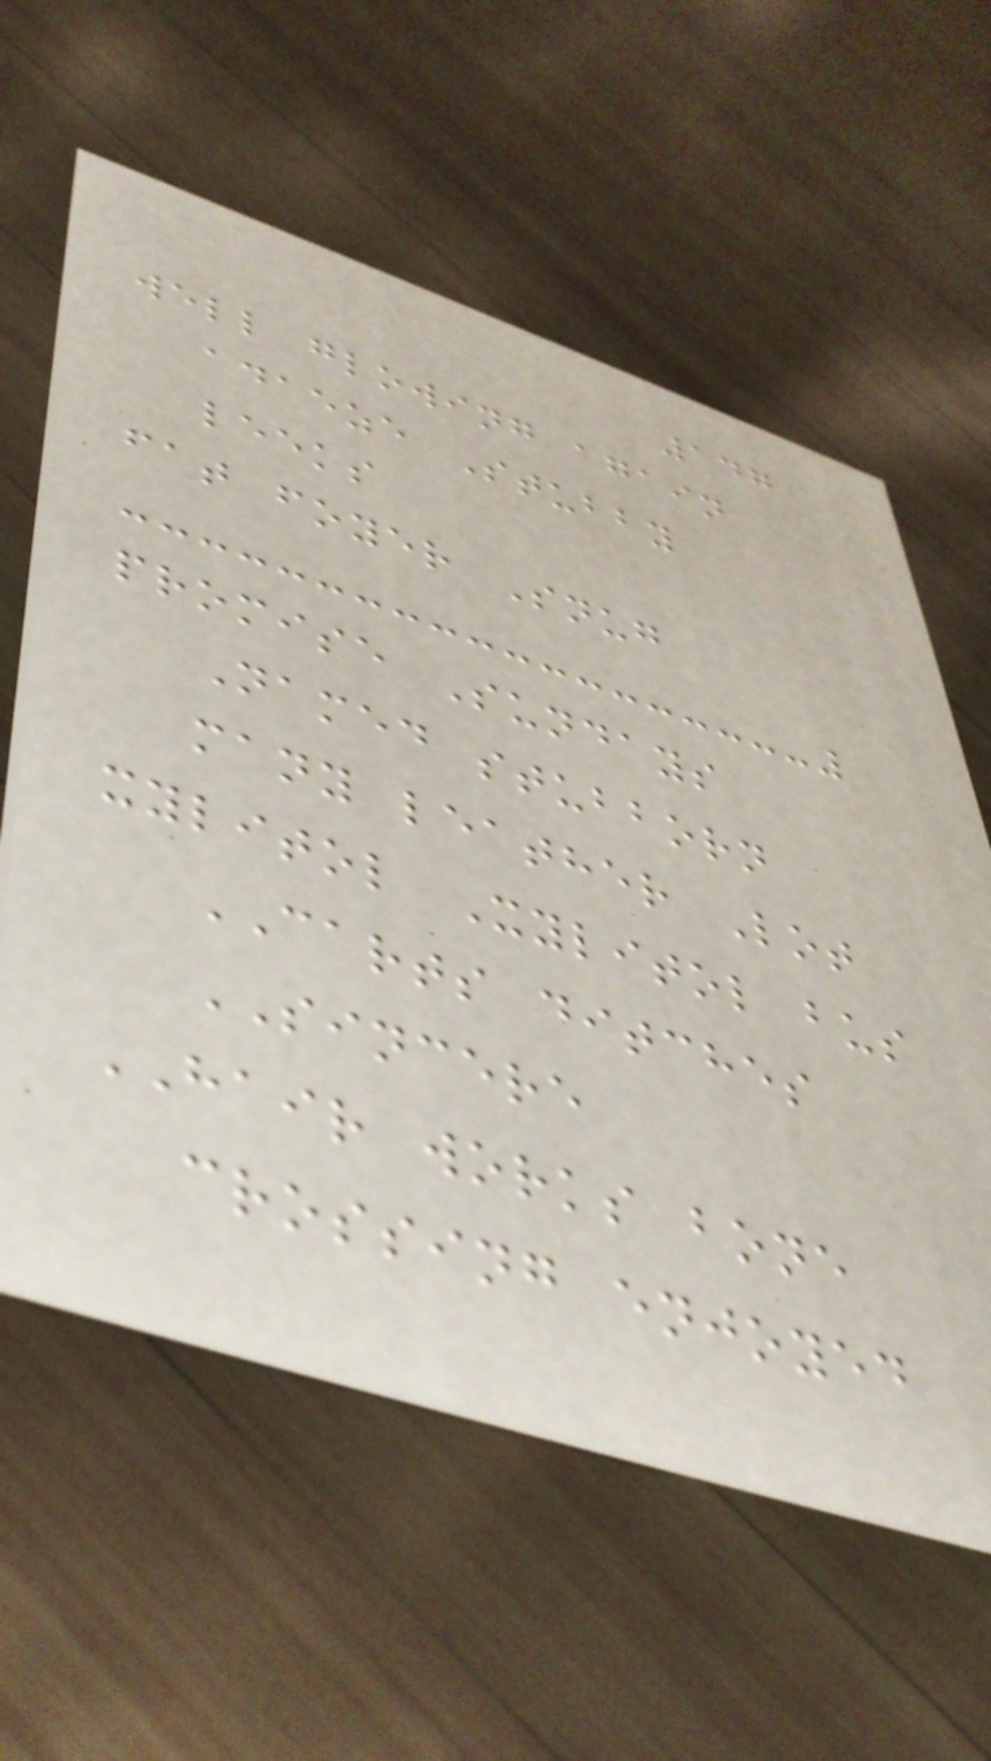147
well glowing again
adaeze Stubby
leeks
fat foyer Snug
promise Sundays
Named stubborn
many leather Lot
xylitol Xylitol bus
CARTS ditches
SINCERE
HAIR works bone
crossing enjoyed
